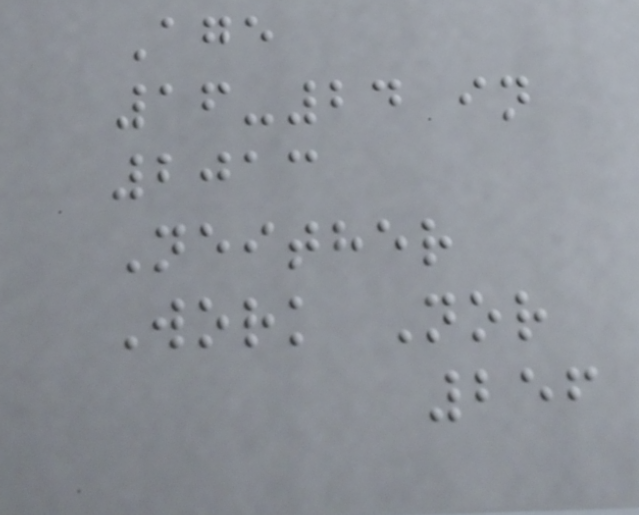Age
16-24 in
2013
Neither
Work Nor
256
